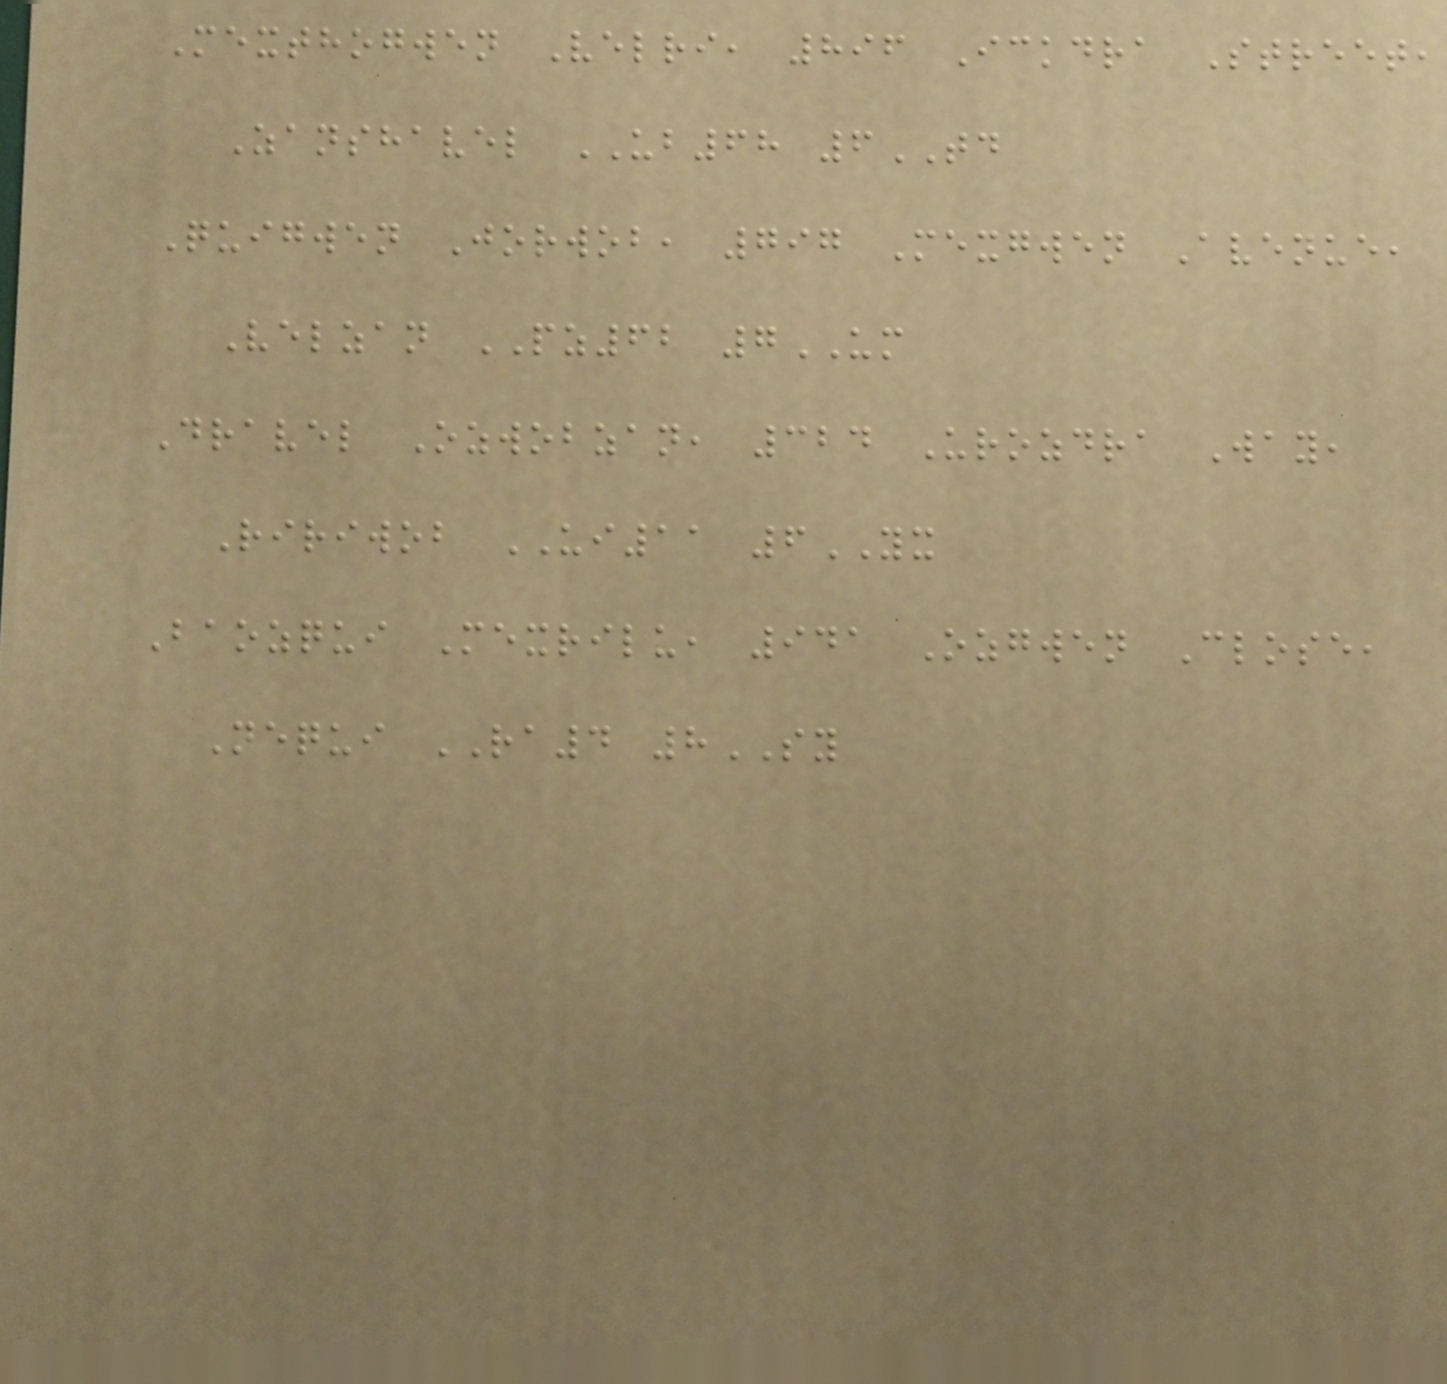Mexthogwen Velri, 896 Ickdra Street,
Zanshavel UB68 6TD
Quigwen Jorwob, 797 Mexgwen Avenue,
Velzan PZ62 7UM
Dravel Ozwobzan, 324 Urozdra Way,
Ririwob UI11 6YX
Baozqui Mexrilu, 941 Ozgwen Close,
Nequi RA4 8SY
